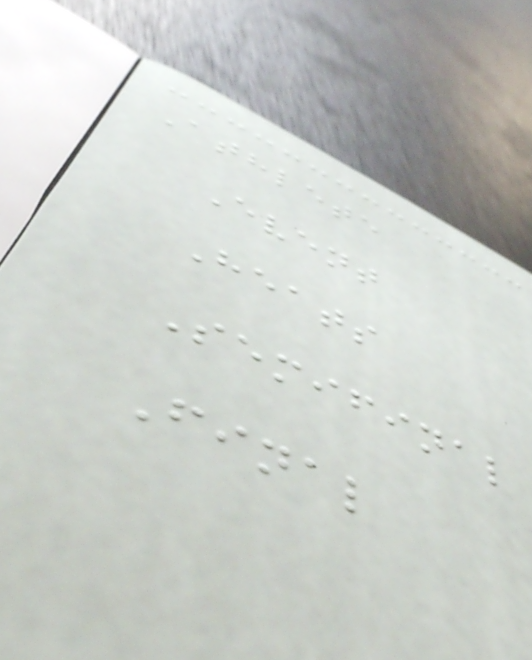Athlete
Event
Heats
Semifinal
Final
